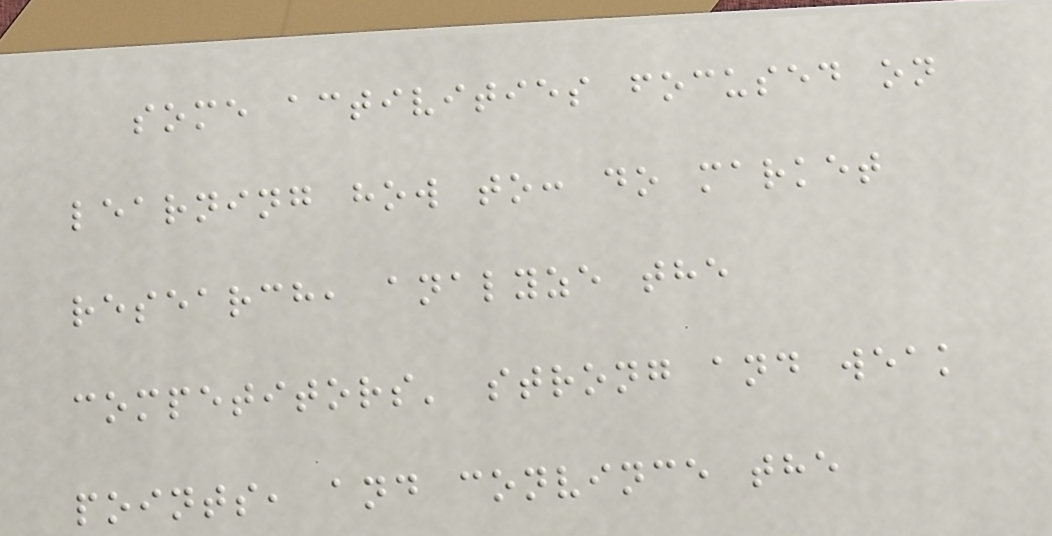some activities focused on
learning how to: do market
research, analyze the
competitors' strong and weak
points, and convince the
